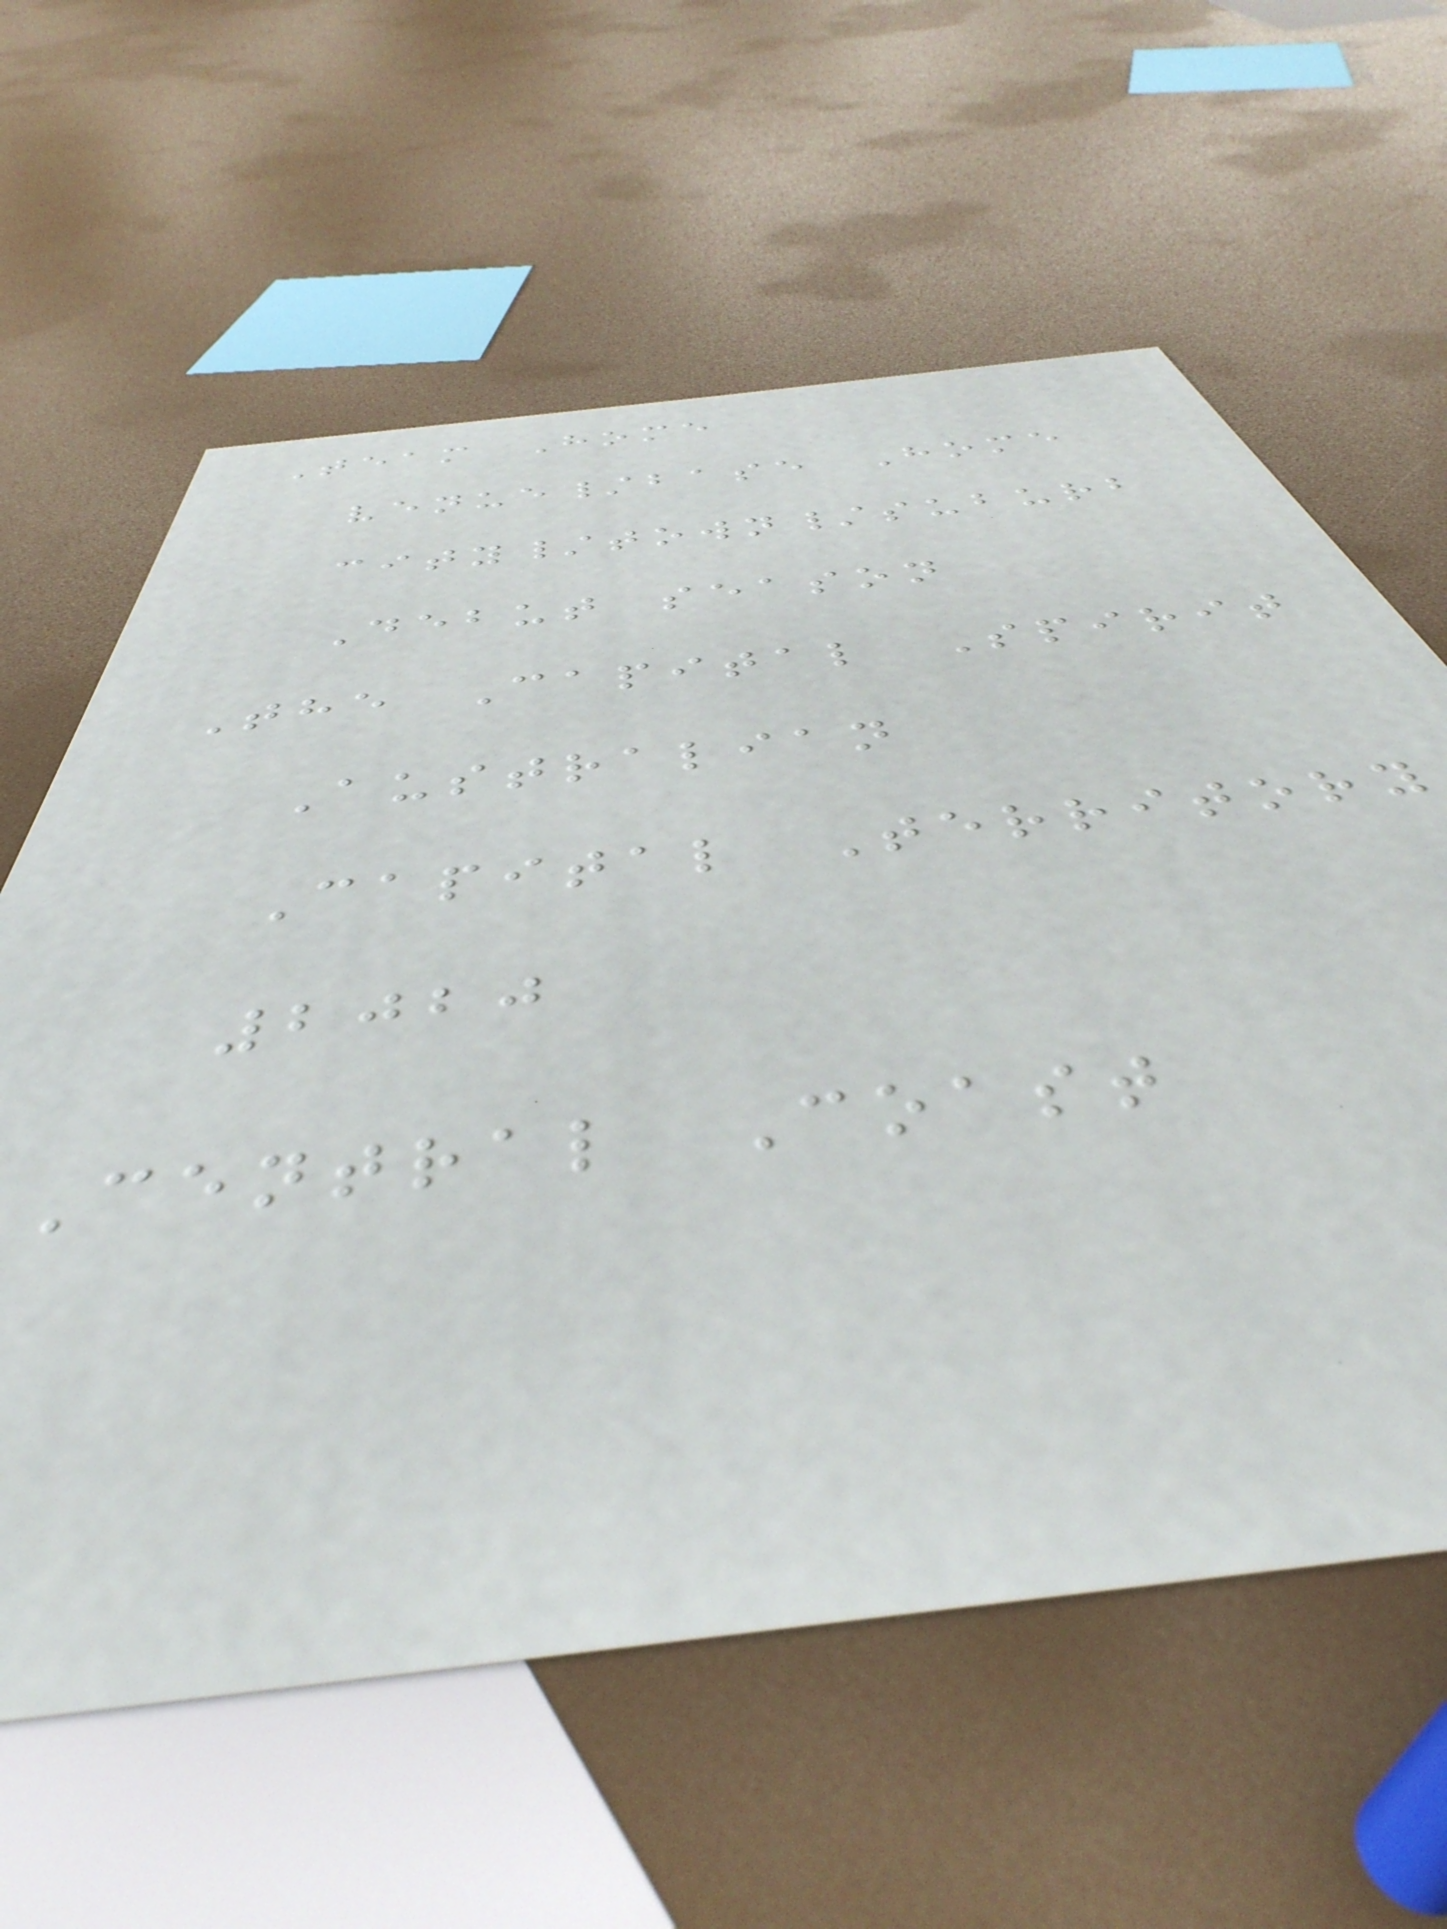Team Home
venue/base Home
city/town/suburb
Debut season
The Capital Spirit
Australian
Capital Territory
2020
Central Coast
